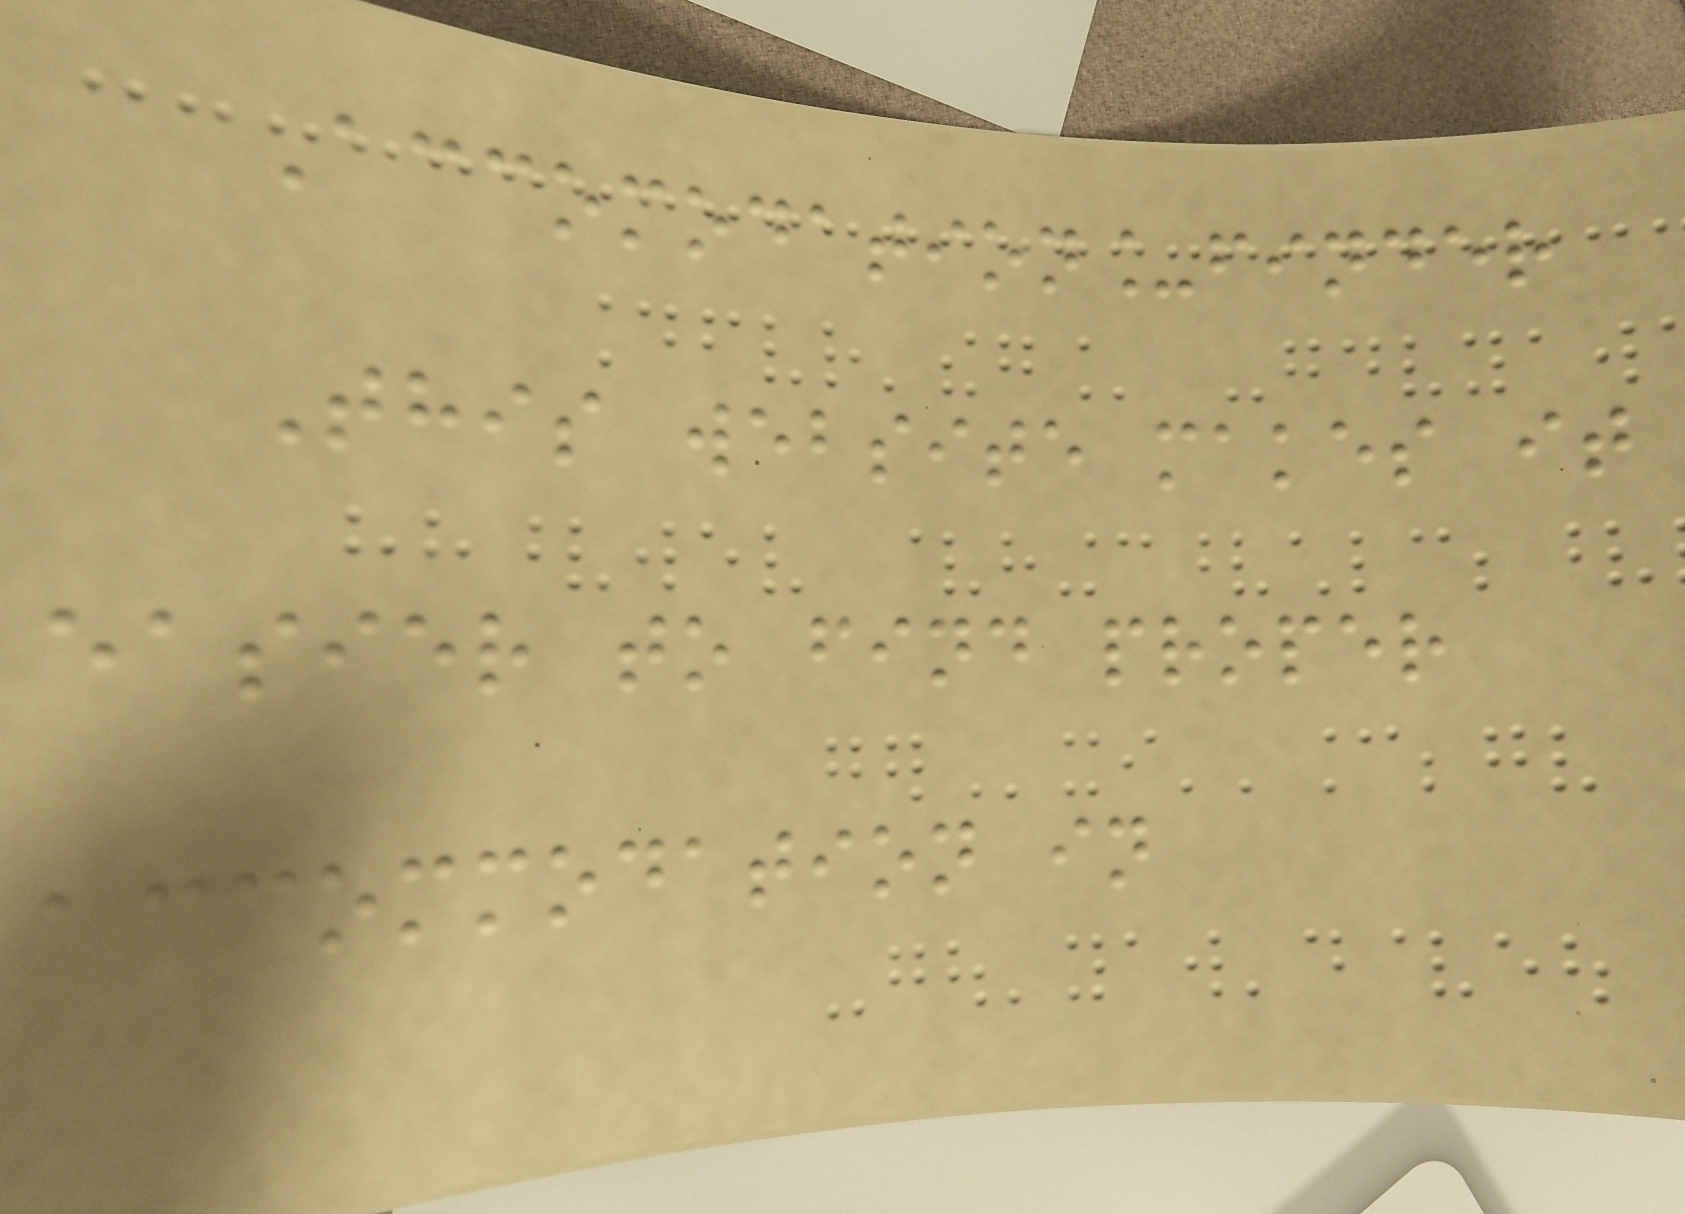Accomodation_finder
This website makes it
easier to find proper
accommodation in
